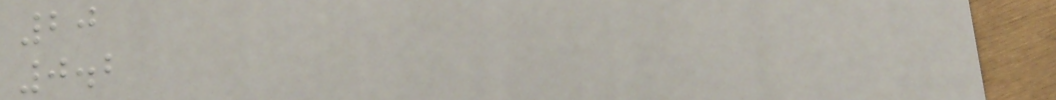20
0.2
